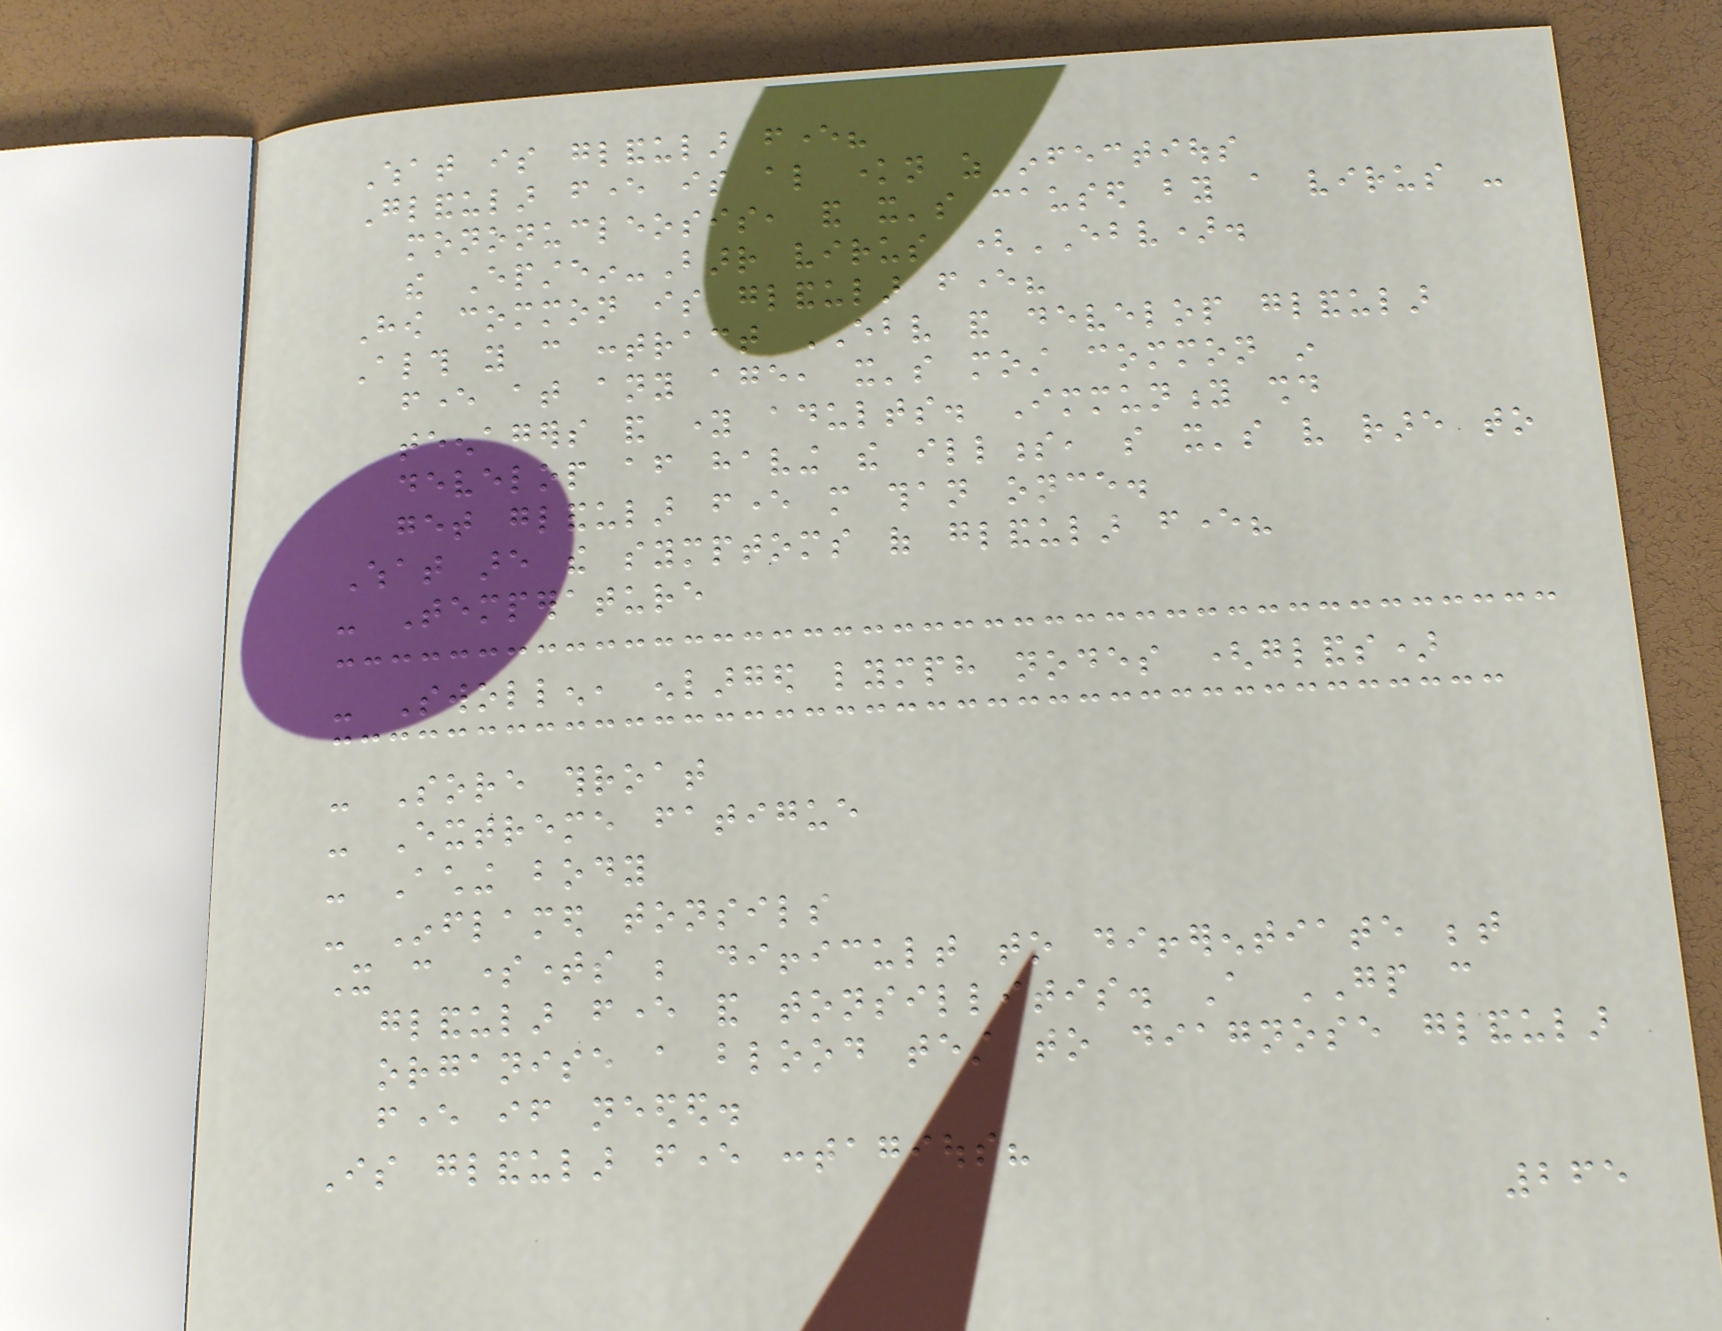What is glandular fever?
Glandular fever is also known as infectious
mononucleosis, and it's caused by a virus -
the Epstein-Barr virus (EBV).
How common is glandular fever?
Although you can contract EBV and develop glandular
fever at any age, it's most common in
teenagers and young adults. Immunity should
develop after having the illness, so it's very rare to
get glandular fever more than once.
What are the symptoms of glandular fever?
- Temperature
- Swollen, enlarged lymph nodes (glands)
- Sore throat
- Extreme fatigue
- Aching body
- Inflamed tonsils
It can sometimes be difficult to differentiate between
glandular fever and tonsillitis. A GP can
organise a blood test to diagnose glandular
fever if needed.
Is glandular fever contagious?
265
